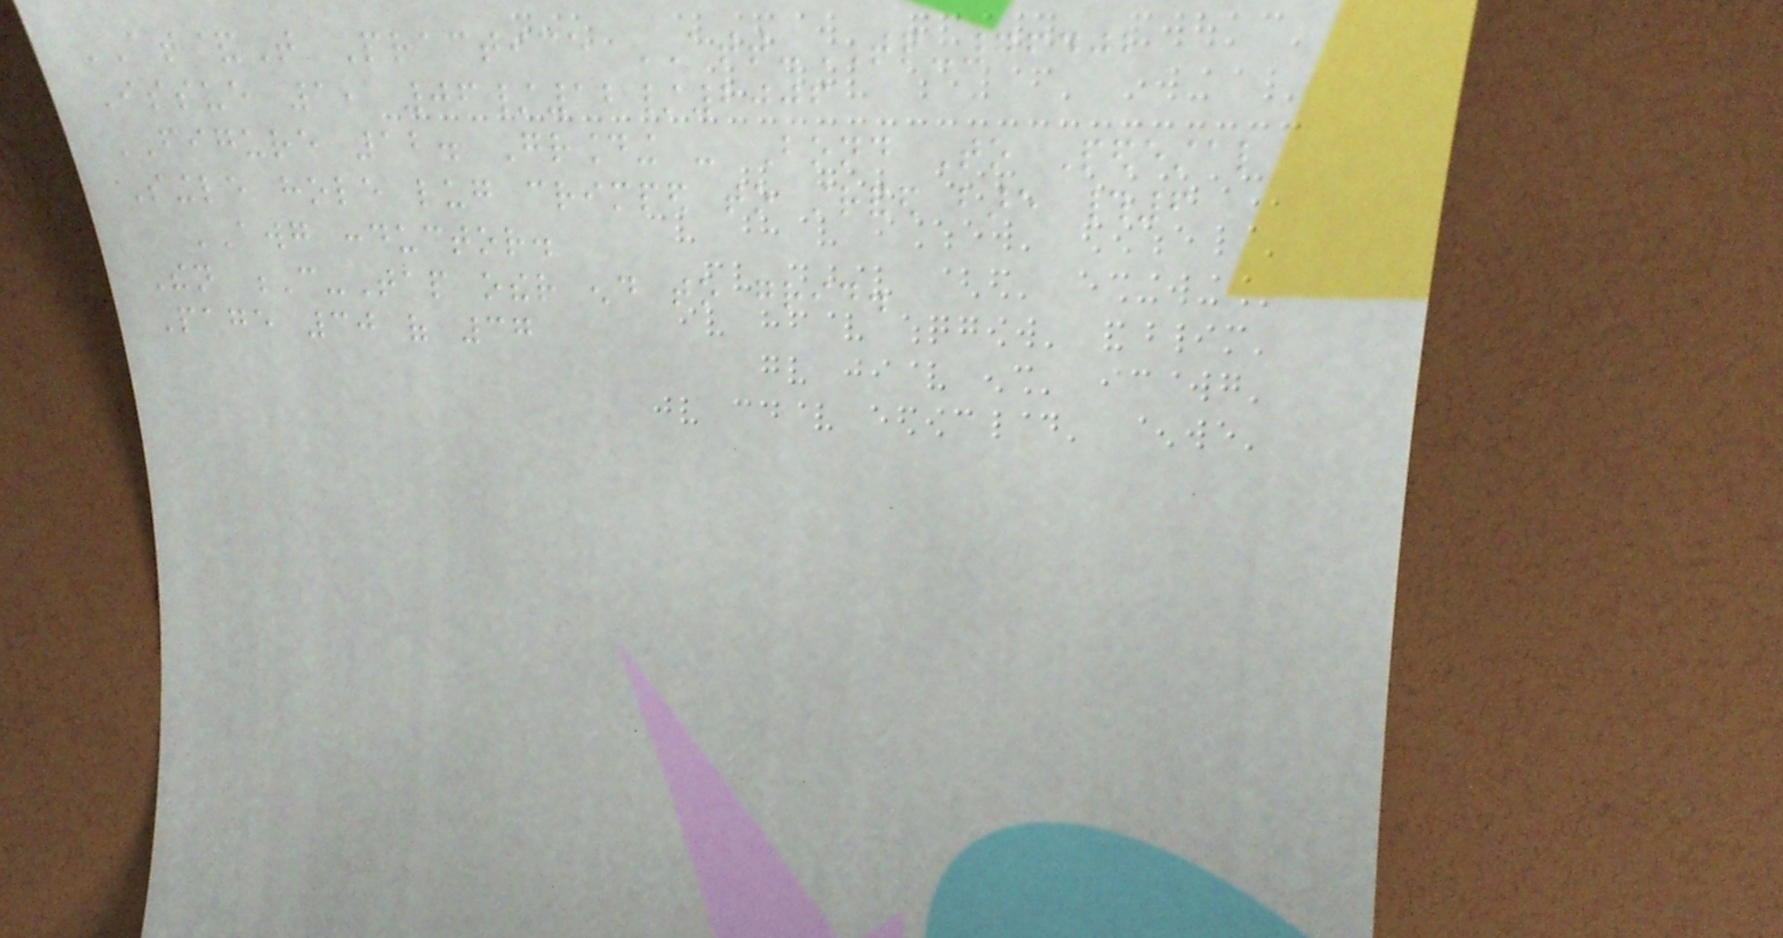AT&T Practice ATT-TP-76402
Issue 1, 06/12/2006
FIGURE 12. Grounding - Bond To Pedestal
Single hole lug crimped to stranded bare #6
AWG conductor.
Then C-Tap other end to grid.
Page 30 of 37
